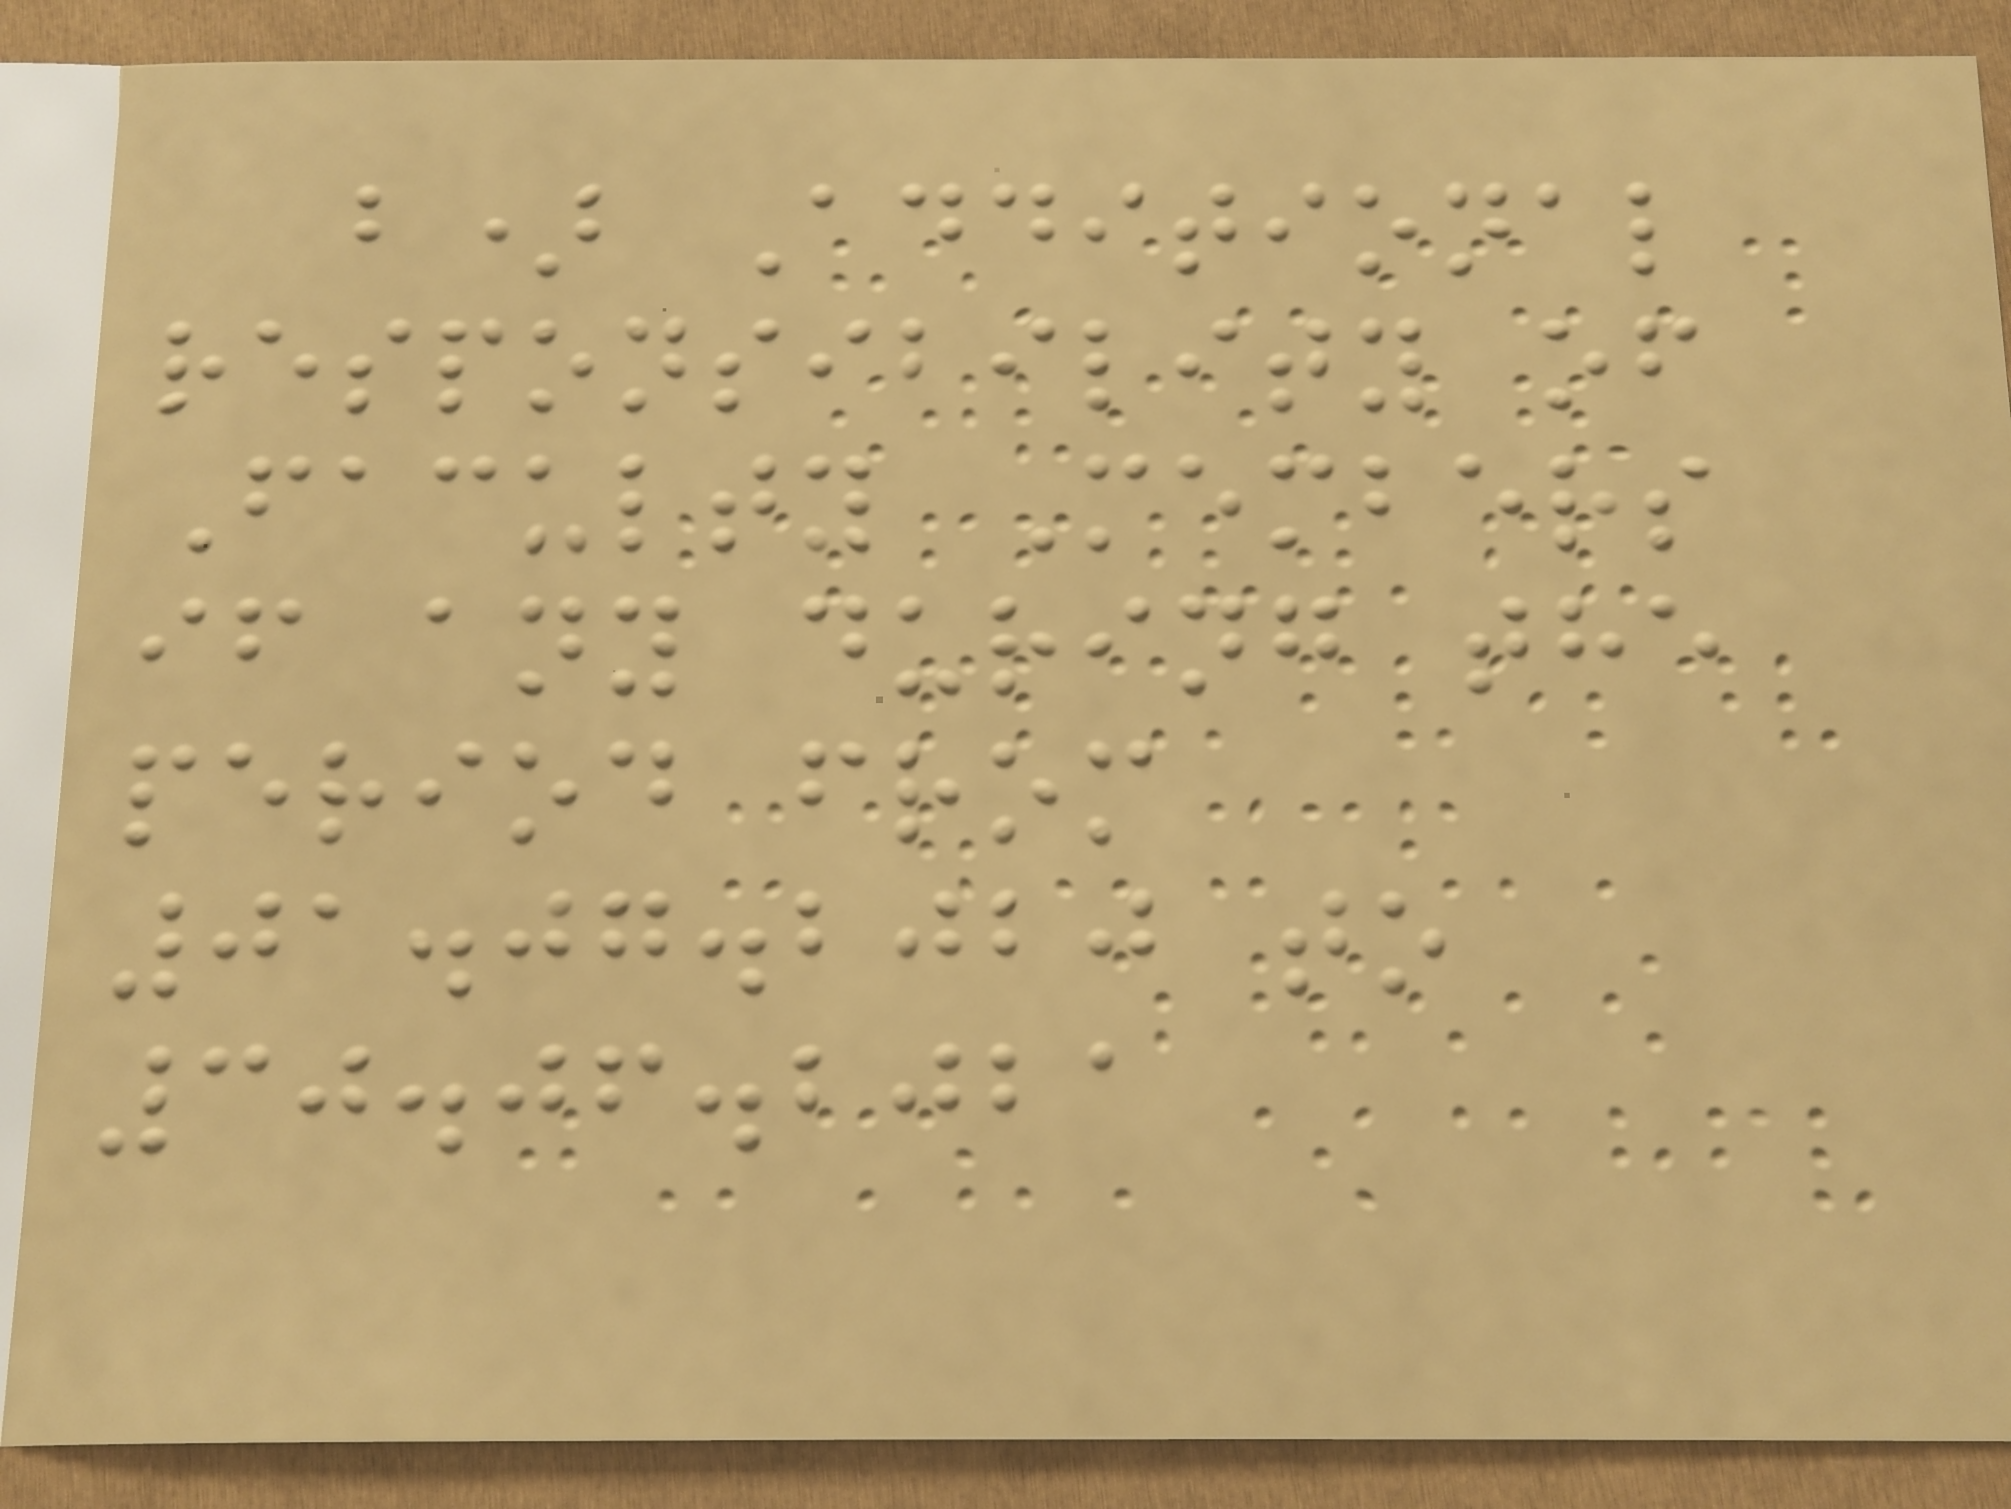b) Additional
responsibility of
Faculty Members
if any during the
period from
01.07.2020 to
30.06.2021
